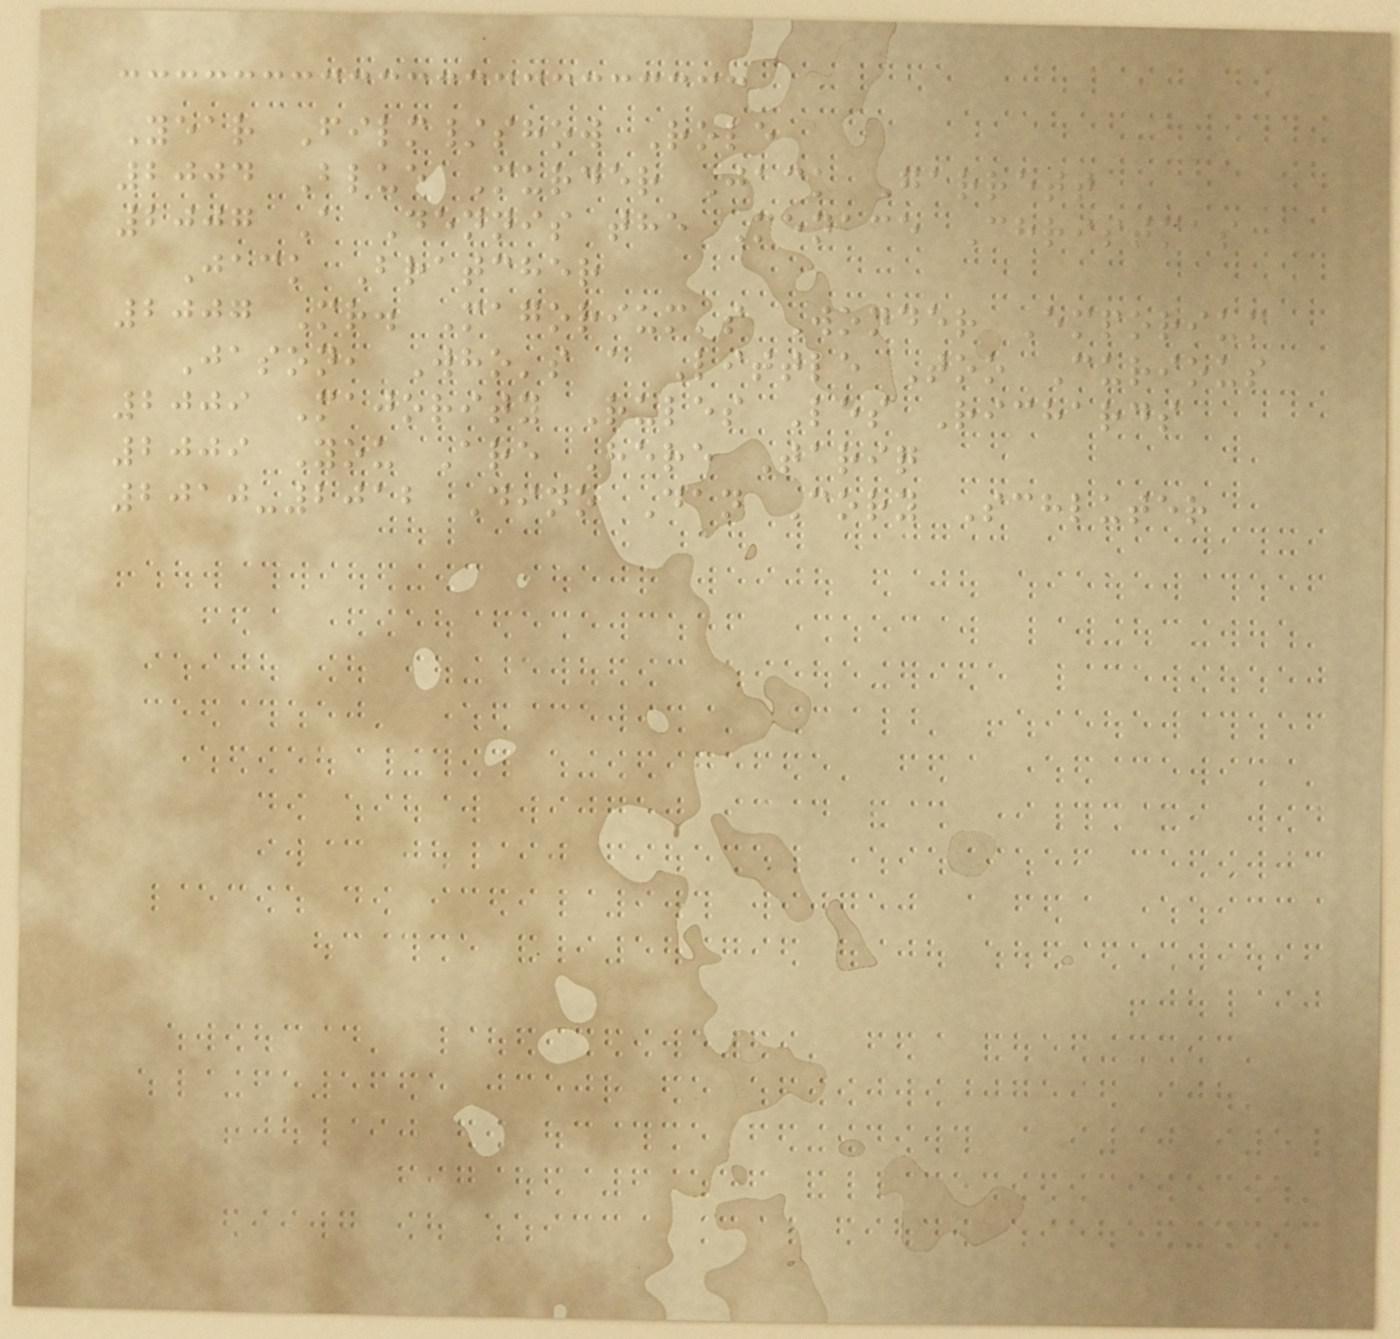Year Film/show Role
2004 Blue Murder Jack Garrett
2007 A Dennis the Menace Christmas
Jack Bratcher
2007 Mr. Magorium's Wonder Emporium
Jason, Who's a Little Too Curious
2009 Majority Rules Les Richards
2009 You Are Here Tariq
2010-2012 Dino Dan Cory Schluter
